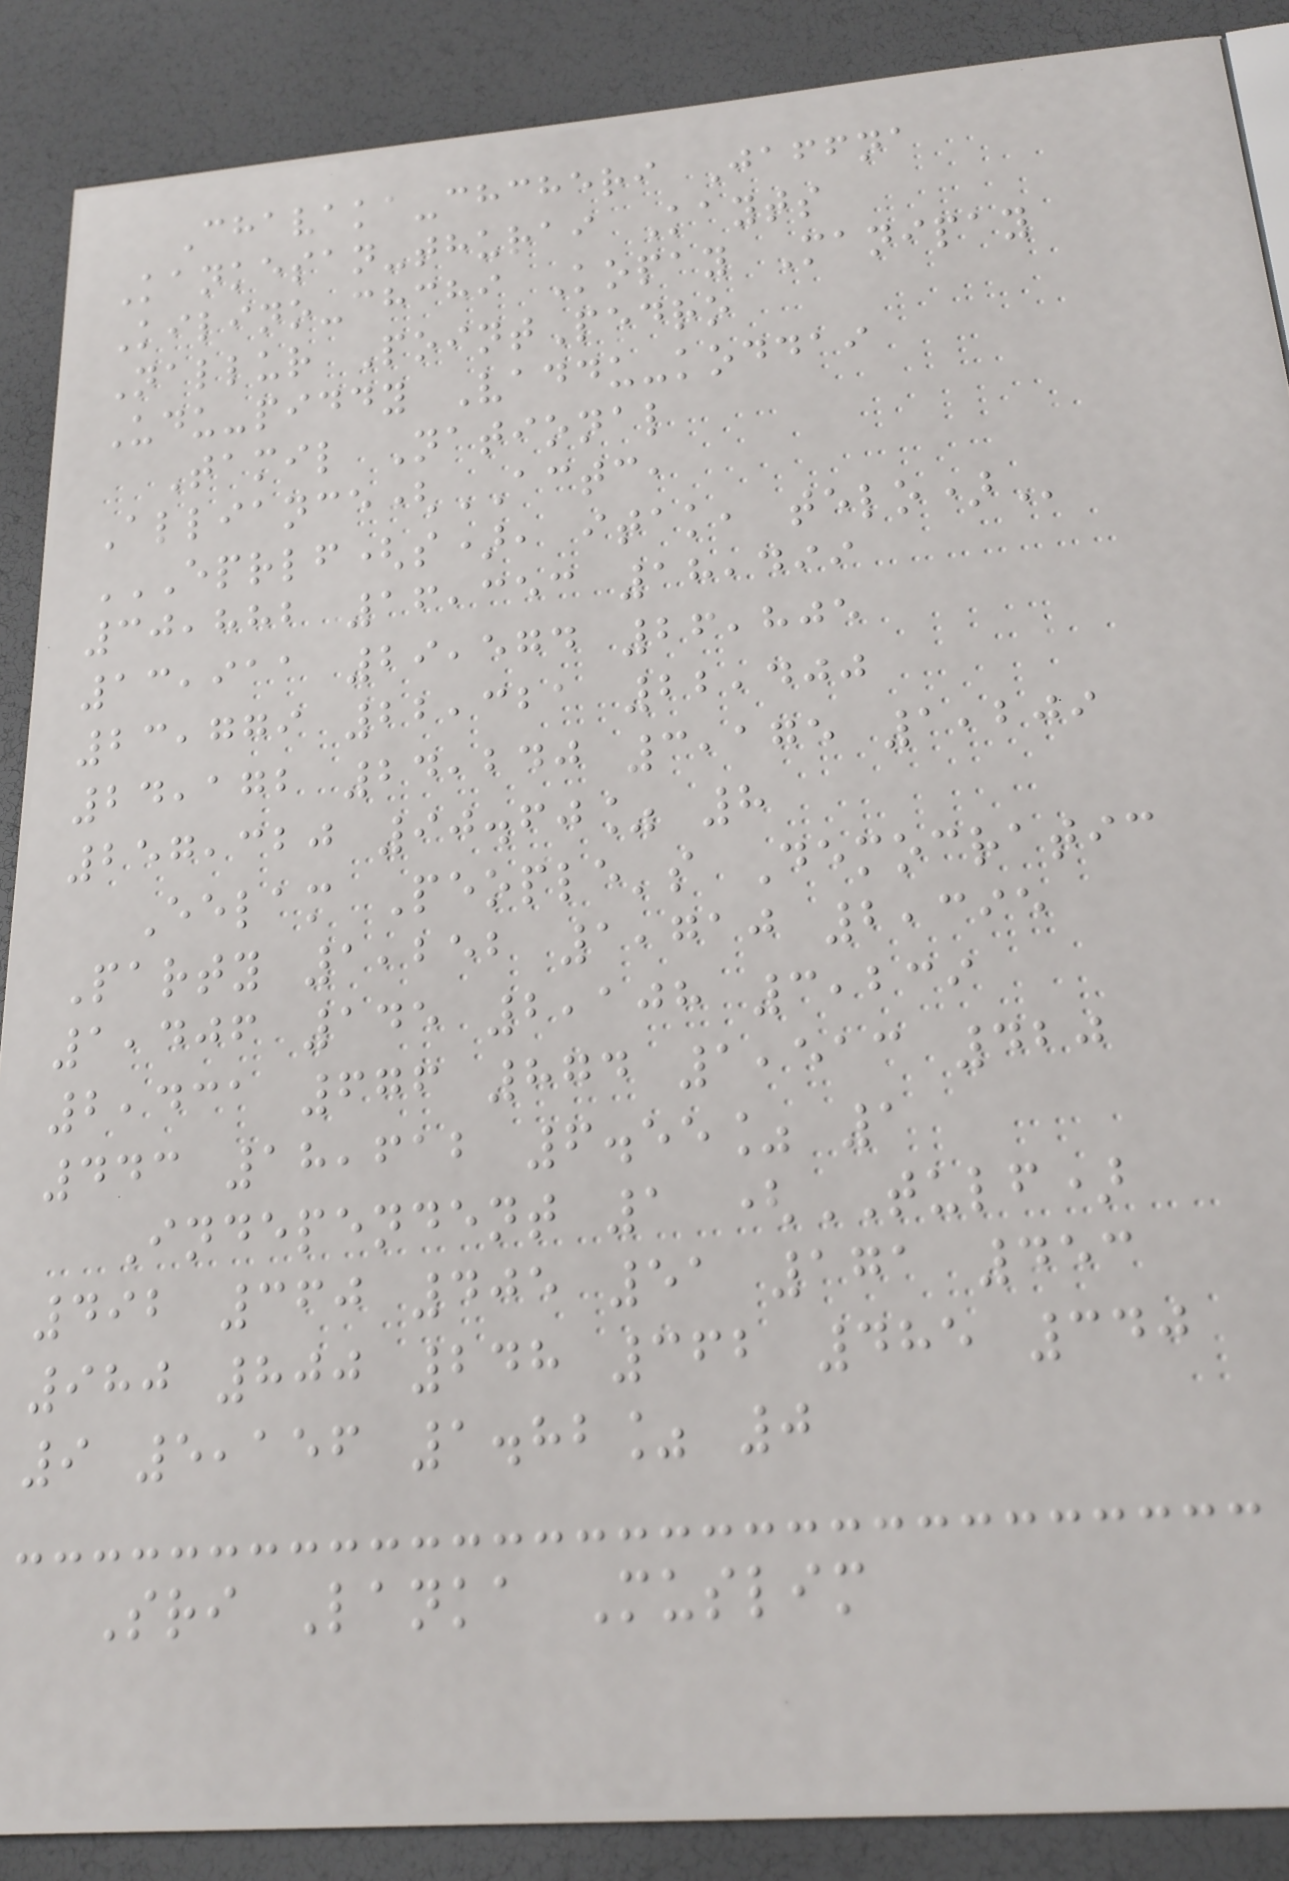Chavaka-chcheri Jaffna
Kankesan-thurai Kayts
Kilino-chchi Kopay Manipay
Nallur PointPedro
Udu-piddy Vaddu-koddai
Tamil National
Alliance(ACTC,
EPRLF(S), ITAK, TELO)
30,882 16,353 18,499
13,911 29,574 26,805
23,779 22,321 22,400
24,172 24,240 3,175 1,209
257,320 90.60% 8
Eelam People's Democratic
Party 1,252 1,710 2,395
1,406 145 2,108 3,239
2,431 676 874 1,513 420
443 18,612 6.55% 1
Independent 1 (TULF)
492 360 405 51 171 453
980 800 248 362 485 340
9 5,156 1.82% 0
Sri Lanka Muslim
